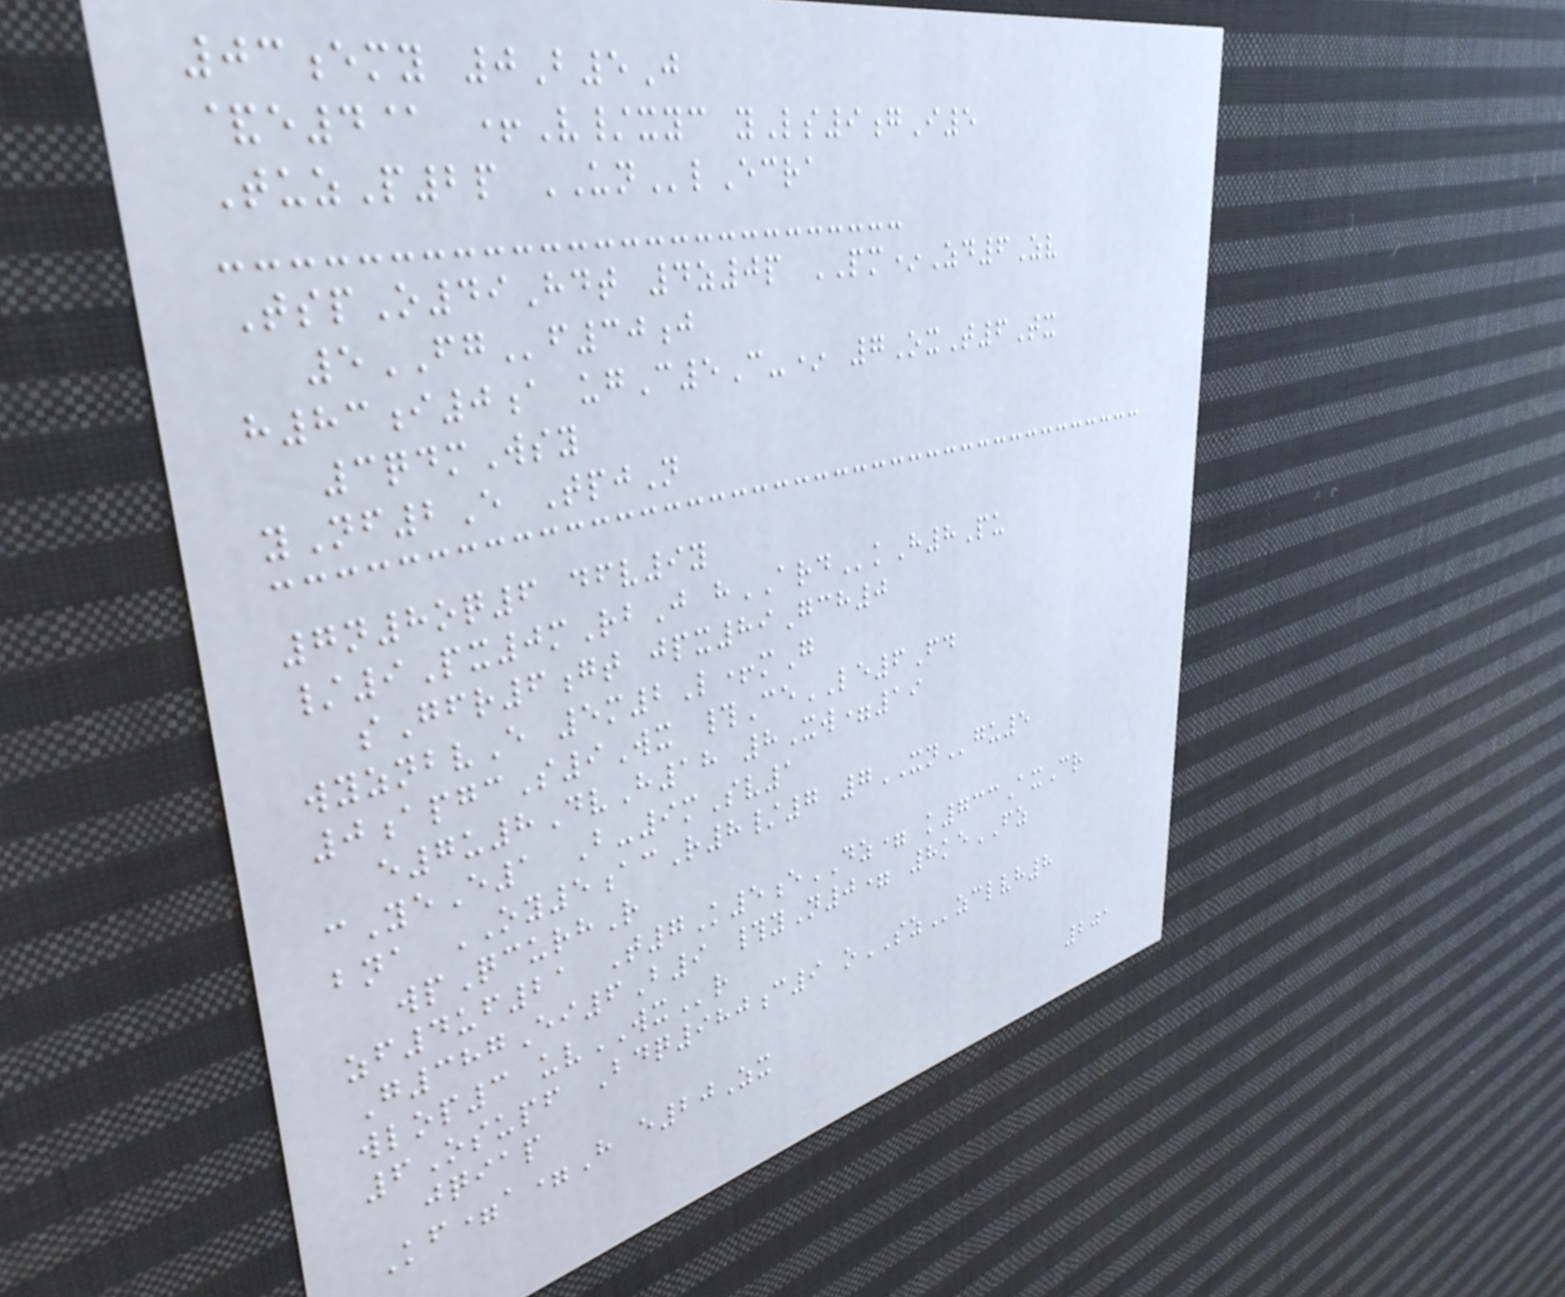03emy 0B5J
&e4@ +V/xyc yLs9gI5
TuzP2p UNlEcra
TspO49Hdt 4z0p PM*Zd6Zv
5FGf30j
h83i0a ugC5C-* 7OxT6Tx
3qdmWsy
yNf2E TpjN
7n8oq6 dfv9y
/9Px0mRbJ hARDkH8Pu
sGfr6gt jpx89Gch0
wyznbvE 5m2L+mG
0apgcS9Wx #CeLE6Fd
e7u8DvH18 8Xw=19
cYeE1 B-9mSv1
bna OY5acR8/7 7XNgu5
wpQcurhR
zf4uf21 T7K5eDZ= k733AxCr
G387Ei6B9 #yN0= 8keFZ
wlop3 uvWXr
6Osupf Bdq980c9 oSZzclvh8
jqiap
Kf=a=H e20Zx
201
